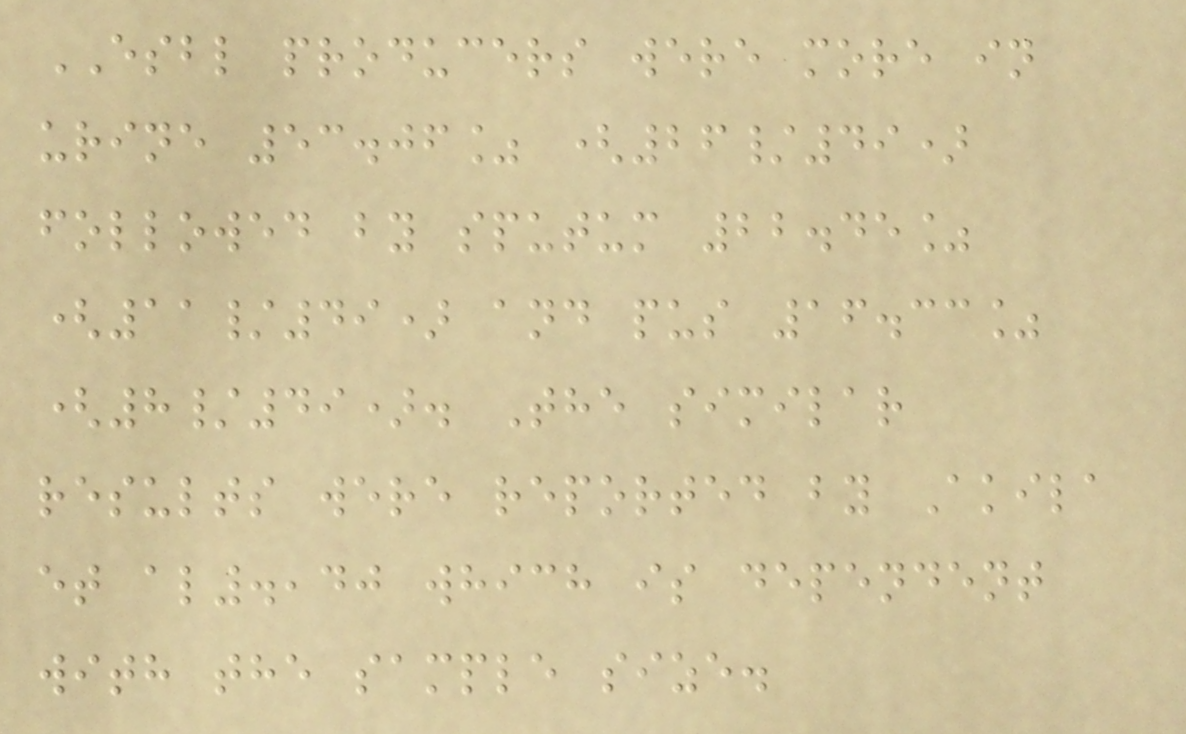ESBL producers were more in
urine 53.06% (26/49)
followed by sputum 22.45%
(11/49) and pus 16.33%
(8/49). The similar
results were reported by Akila
et al.,40 which is dependent
with the sample size.
